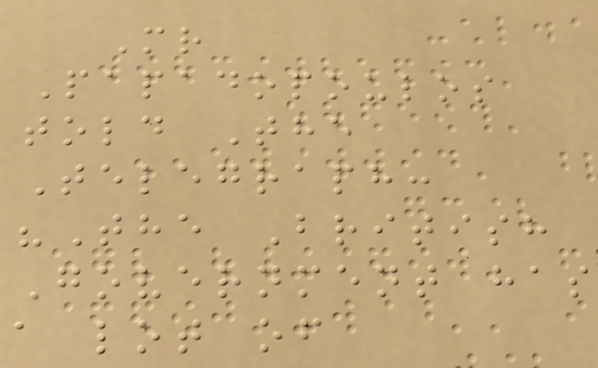Mr
Papadopoulos
told The
Telegraph:
"The British
Government has
a lot of
